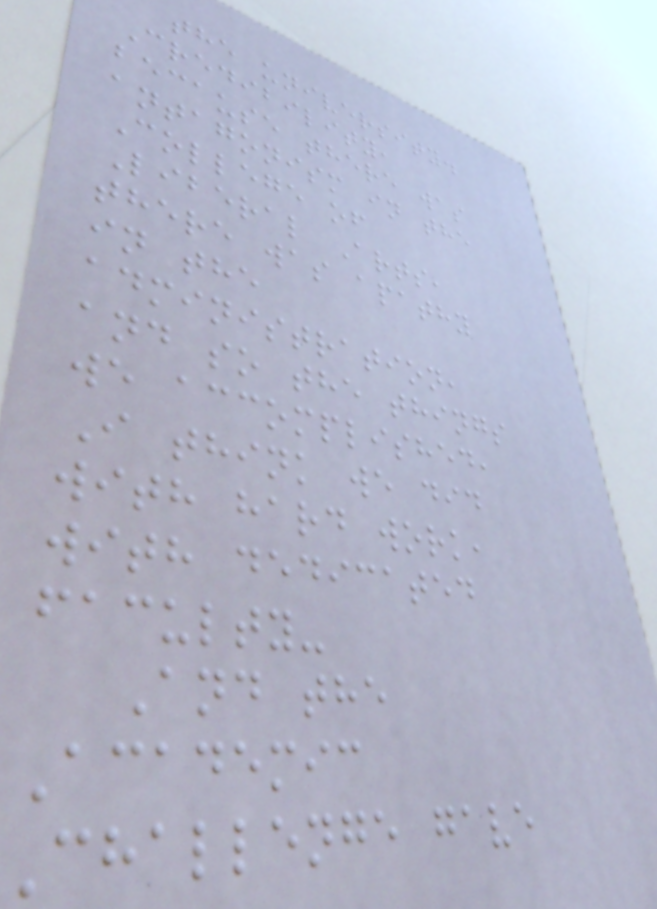the university.
Credibility,
because there was
antagonism in the
College of
Liberal Arts,
there was apathy
in the
administration,
and so the things
we accomplished,
I think we did
with hard work,
with dedicated
faculty-
And the
Academic
Challenge gave
